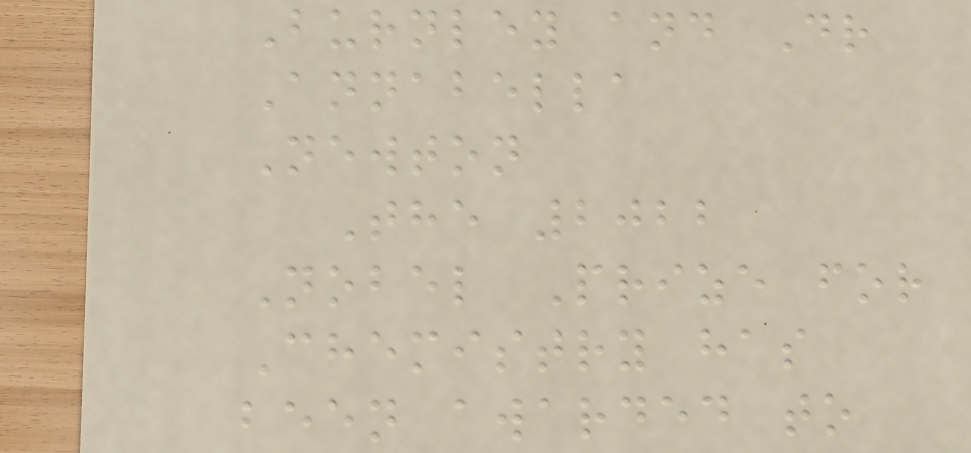Burnley and Dr
Annabella
Newton
The 2022
Nobel Prize for
Chemistry has
been awarded to
